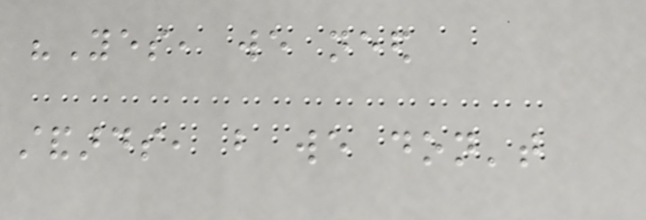"Yes, we need
standards, but we don't
